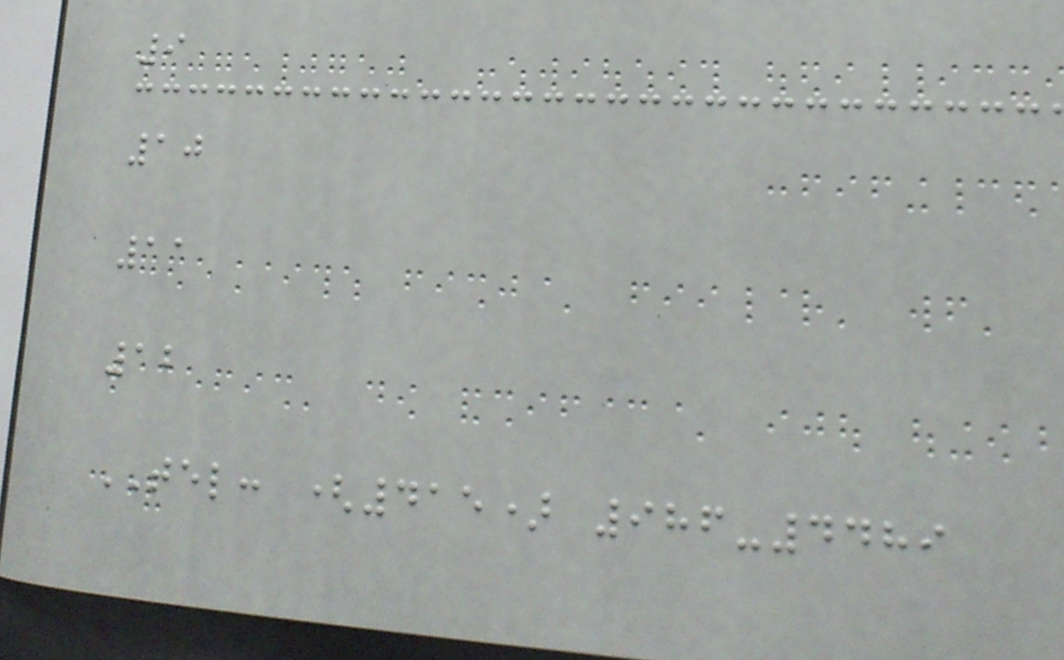9
10
11
12
TEL: (415) 986-4489
